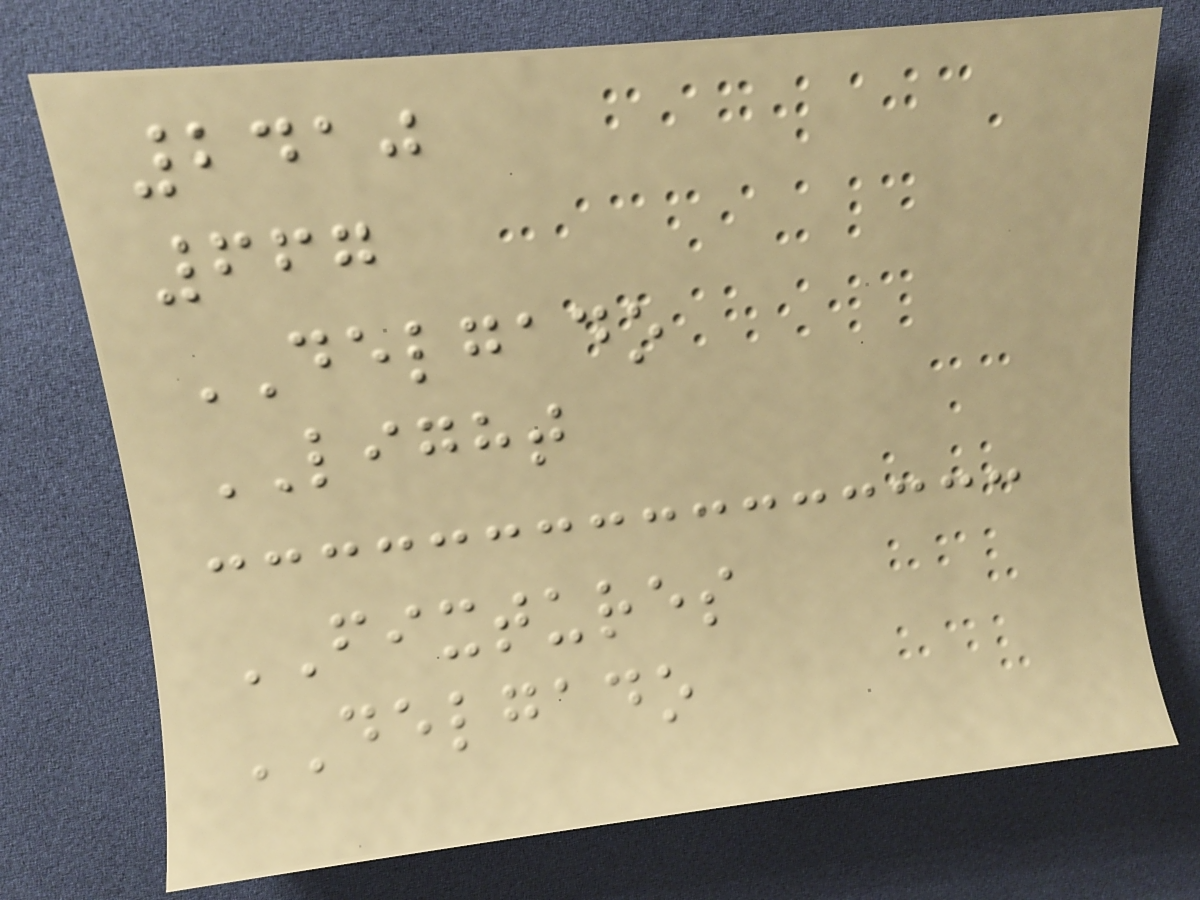2410
667
DELGADO
LIGHT
FIXTURES
DELGADO
